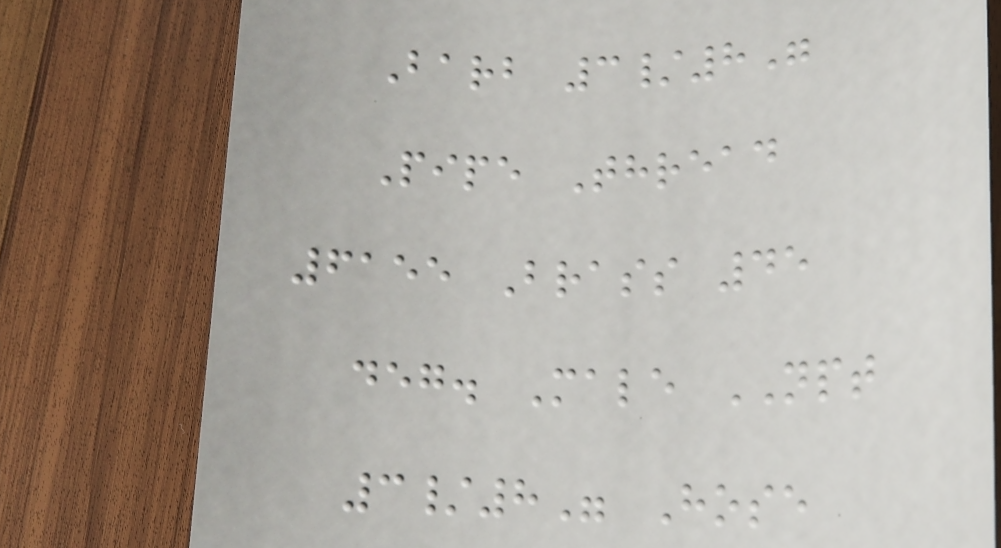Barb 3/8"
Pipe Thread
6155 Brass 45
deg. Male NPT
3/8" Hose
